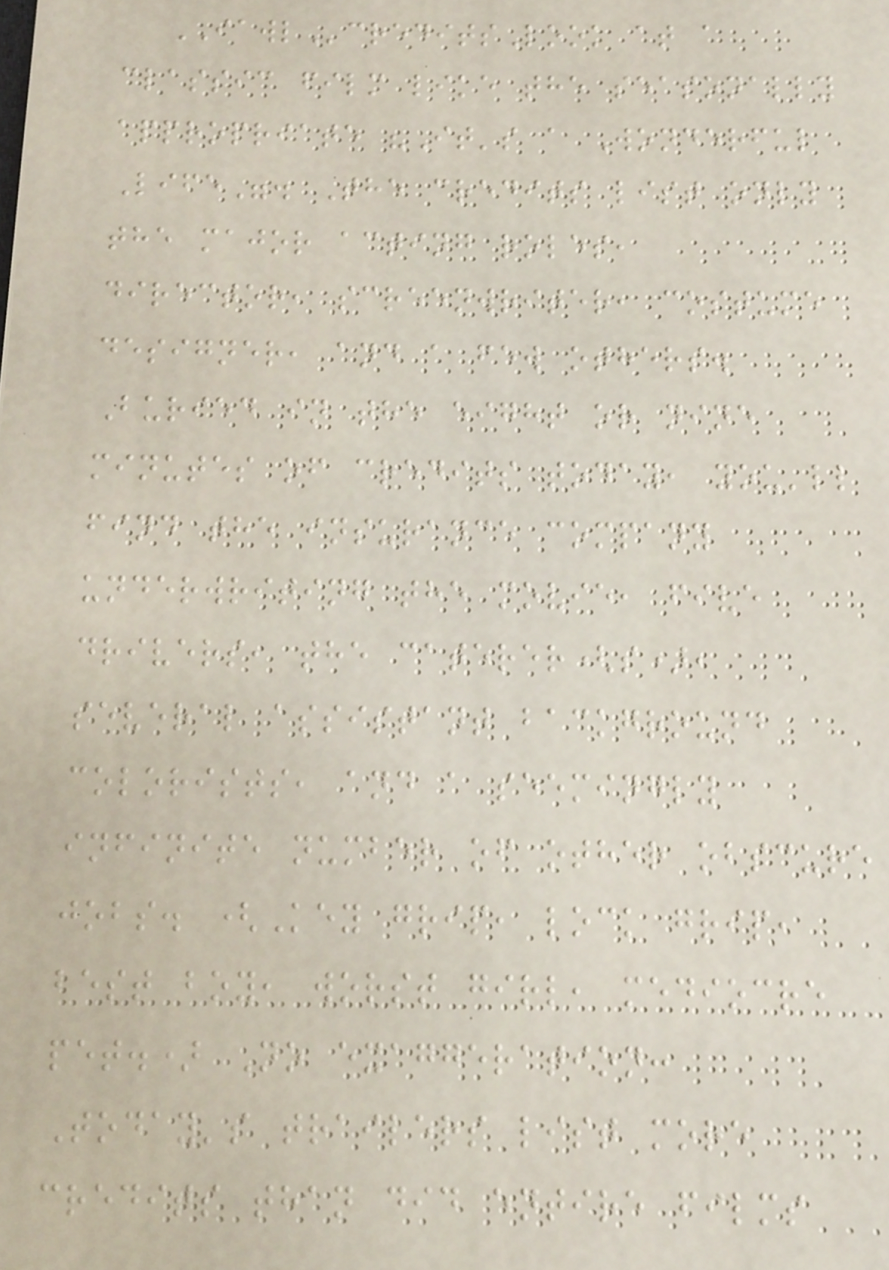IAWLcreditsLook at a
classic film like the seasonally
appropriate "It's a Wonderful
Life". The credits list only
the major acting roles,
director, screenwriter, costume
designer, and a few others.
Buried in the eight or nine
minutes of credits today, you'll
find the insurance company
underwriting the movie, five
drivers, the caterer(s),
several assistant background
colorists, and a seemingly
infinite number of other obscure
jobs. (Key grip, lock grip,
best boy, worst girl, mediocre
pet.) No exaggeration:
Today's trailers list more
credits than did entire films
